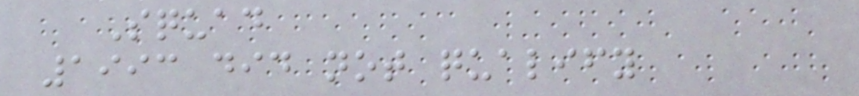Squad
1993 did not qualify
